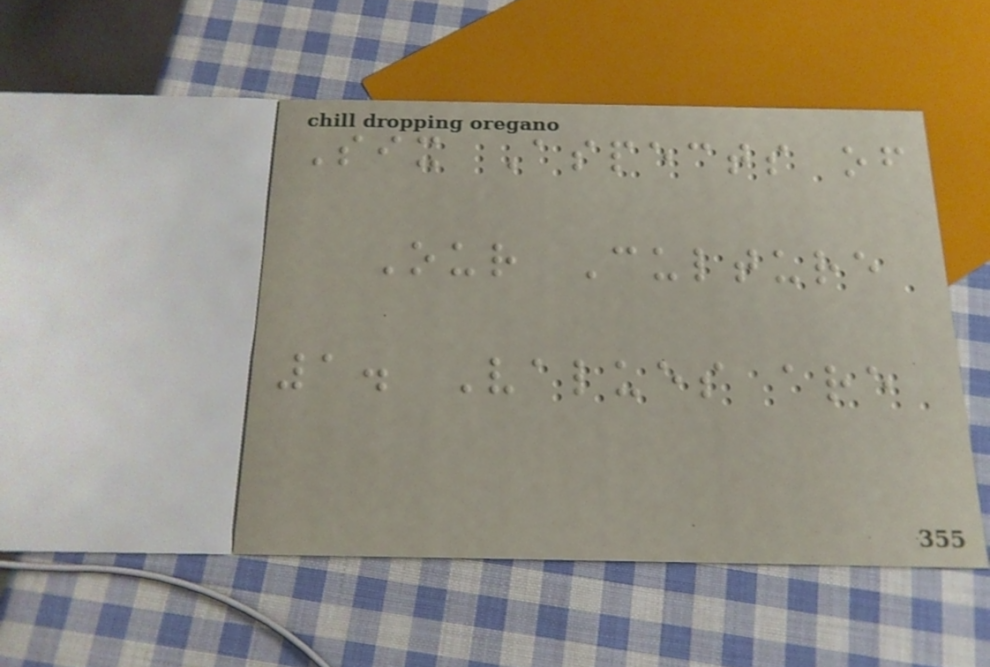Six Aspects of
Our Culture
1. Values are
